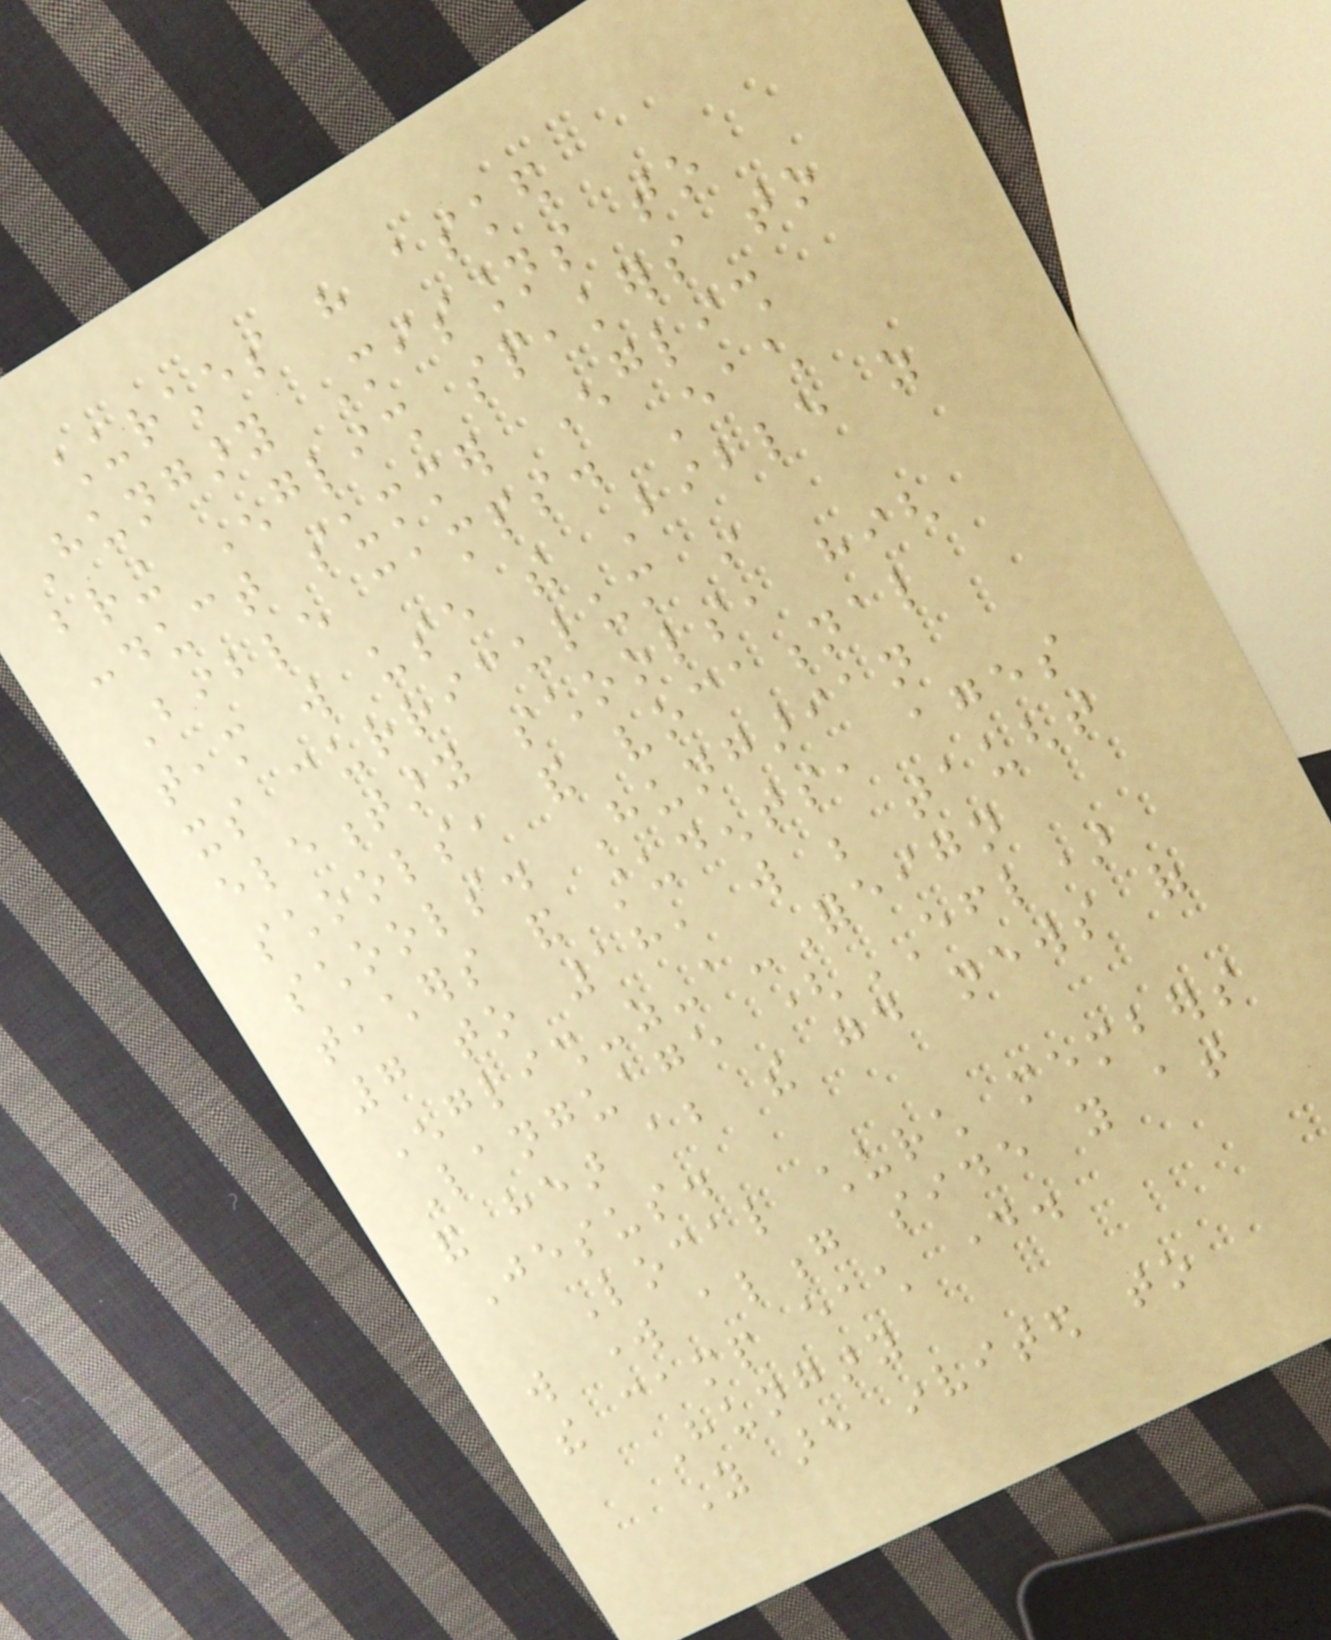churches have asked
Hungary Missions to
bring English speakers to
conduct summer English
Bible camps. Each
team will use the Bible as
its curriculum in
elementary schools, high
schools, and vocational
schools. Hungarian
teachers and students, ages
7 to 18, will be taught
English-as-a-Foreign
Language (EFL)
and hear about the good news of
Jesus.
Local church members
will work along side you at
the camp each day.
Hungary
You are invited to
